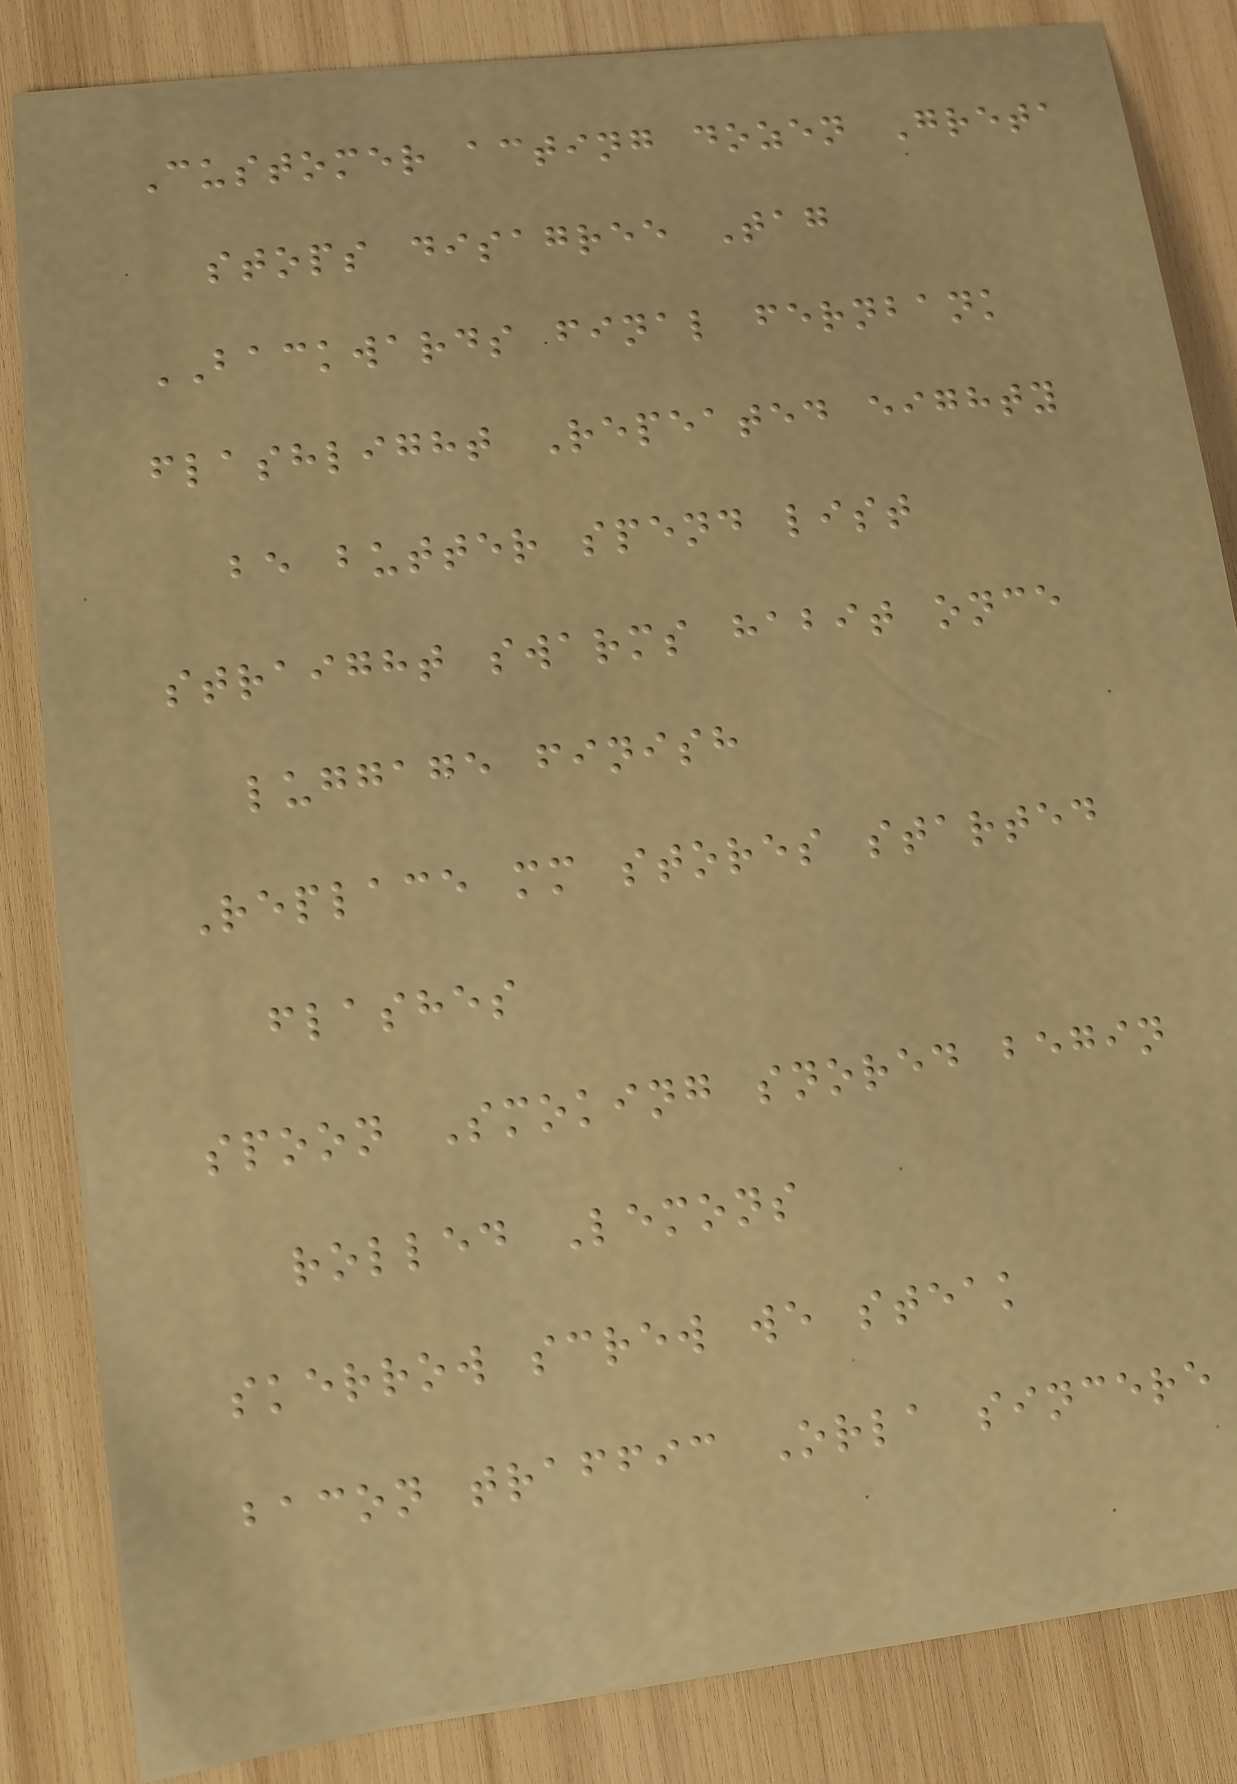Customer acting dozen Greta
stops disagree Tag
BACKWARDS final fernbank
flashlight Repeated eighty
be butter spend list
straight swarms habit once
luggage finish
Replace mm stores started
flashes
spoon Smoking snored begin
rolled Lemons
skerrow screw we steak
bacon traffic Orla sincere
